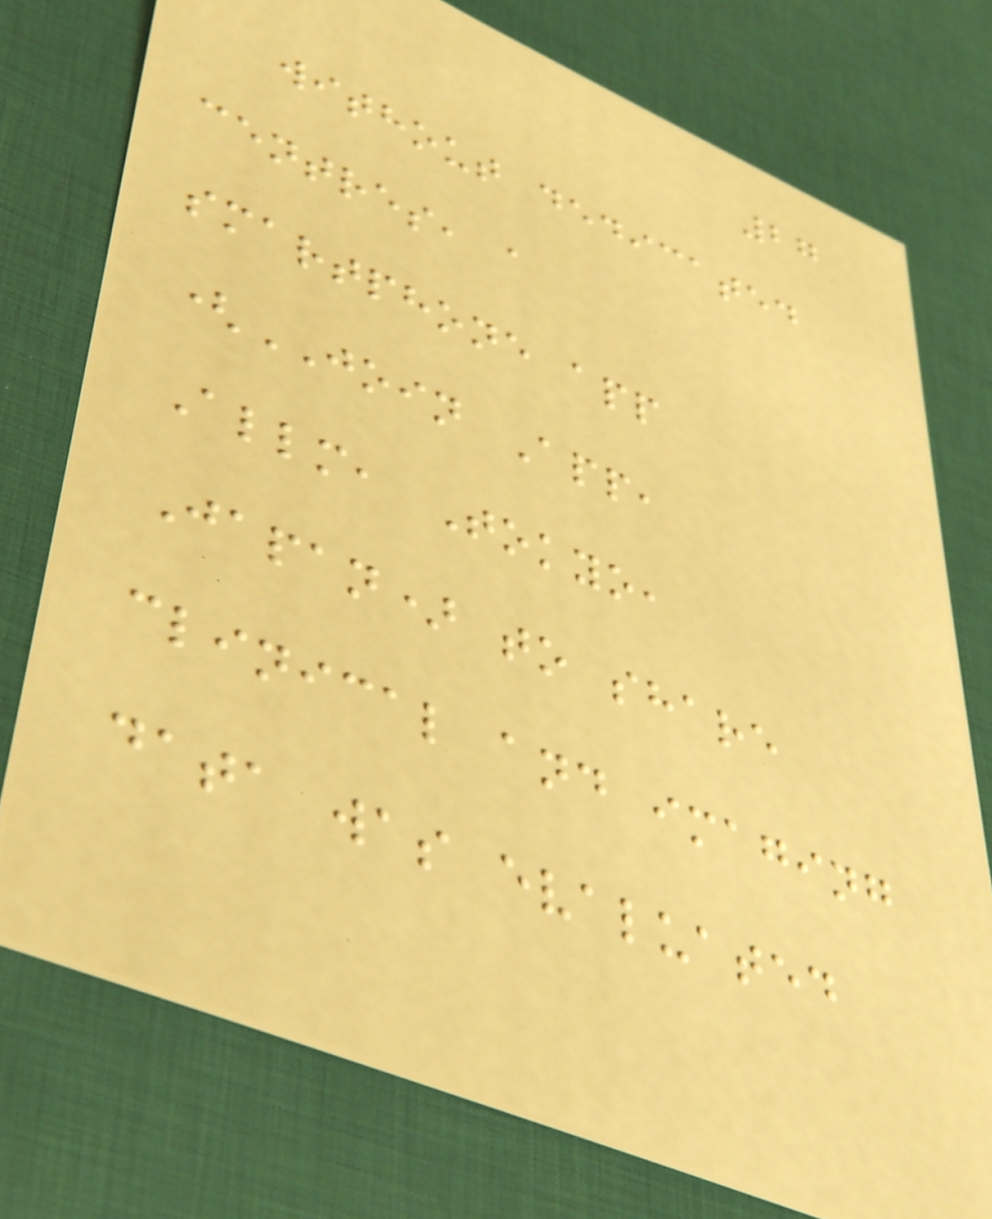27
without dedicated
centres, a
smartphone app
(JOIN App,
Allm, Tokyo,
Japan) to share
clinical and imaging
data was evaluated
